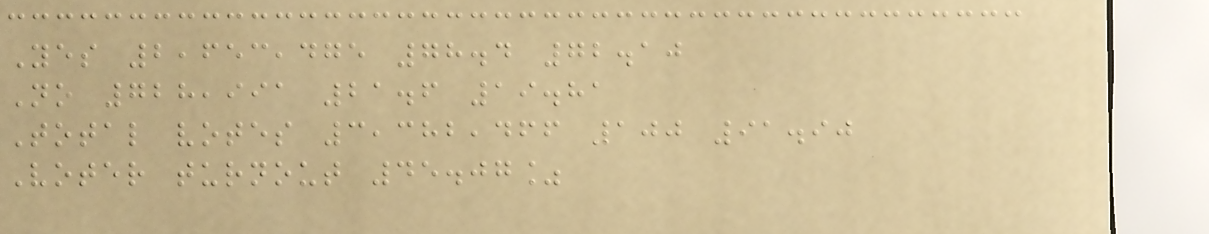Yes 2,653,475 78.4 72.10
No 728,991 21.6 19.81
Total votes 3,382,466 100 91.90
Voter turnout 45.07%
